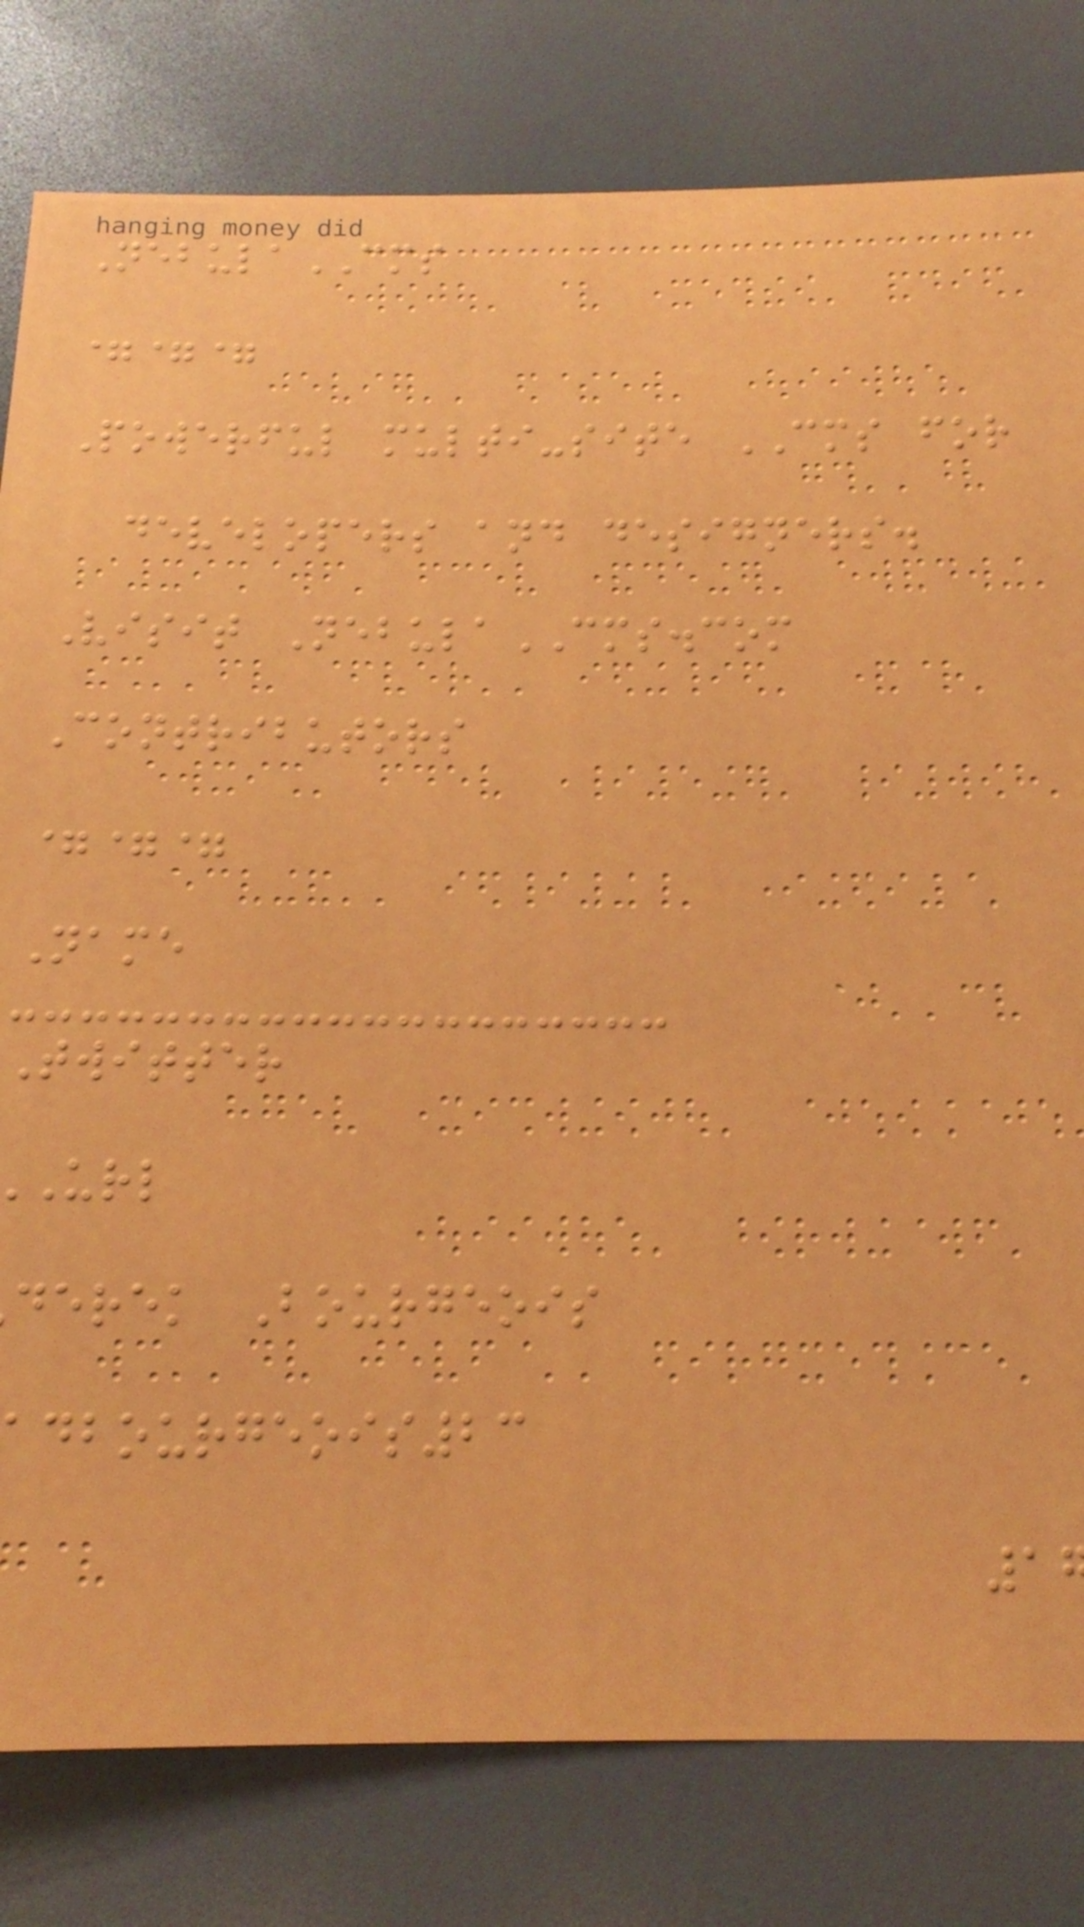NebulaCMS
===
Powerful multi-site CMS for
developers and designers.
Visit NebulaCMS.com
Contributors
===
Name
Twitter
derek Bourgeois
dbourgeois23
